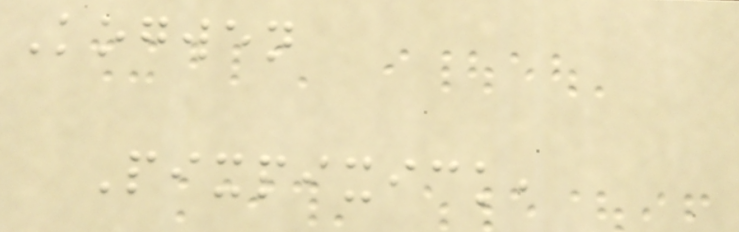Kogwen
Pixpixick,
